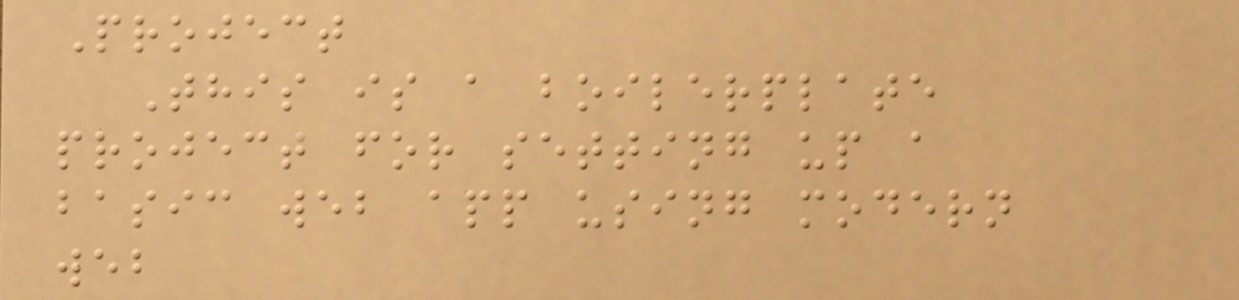Project
This is a boilerplate
project for setting up a
basic web app using modern
web
